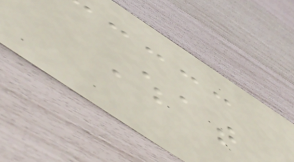What
